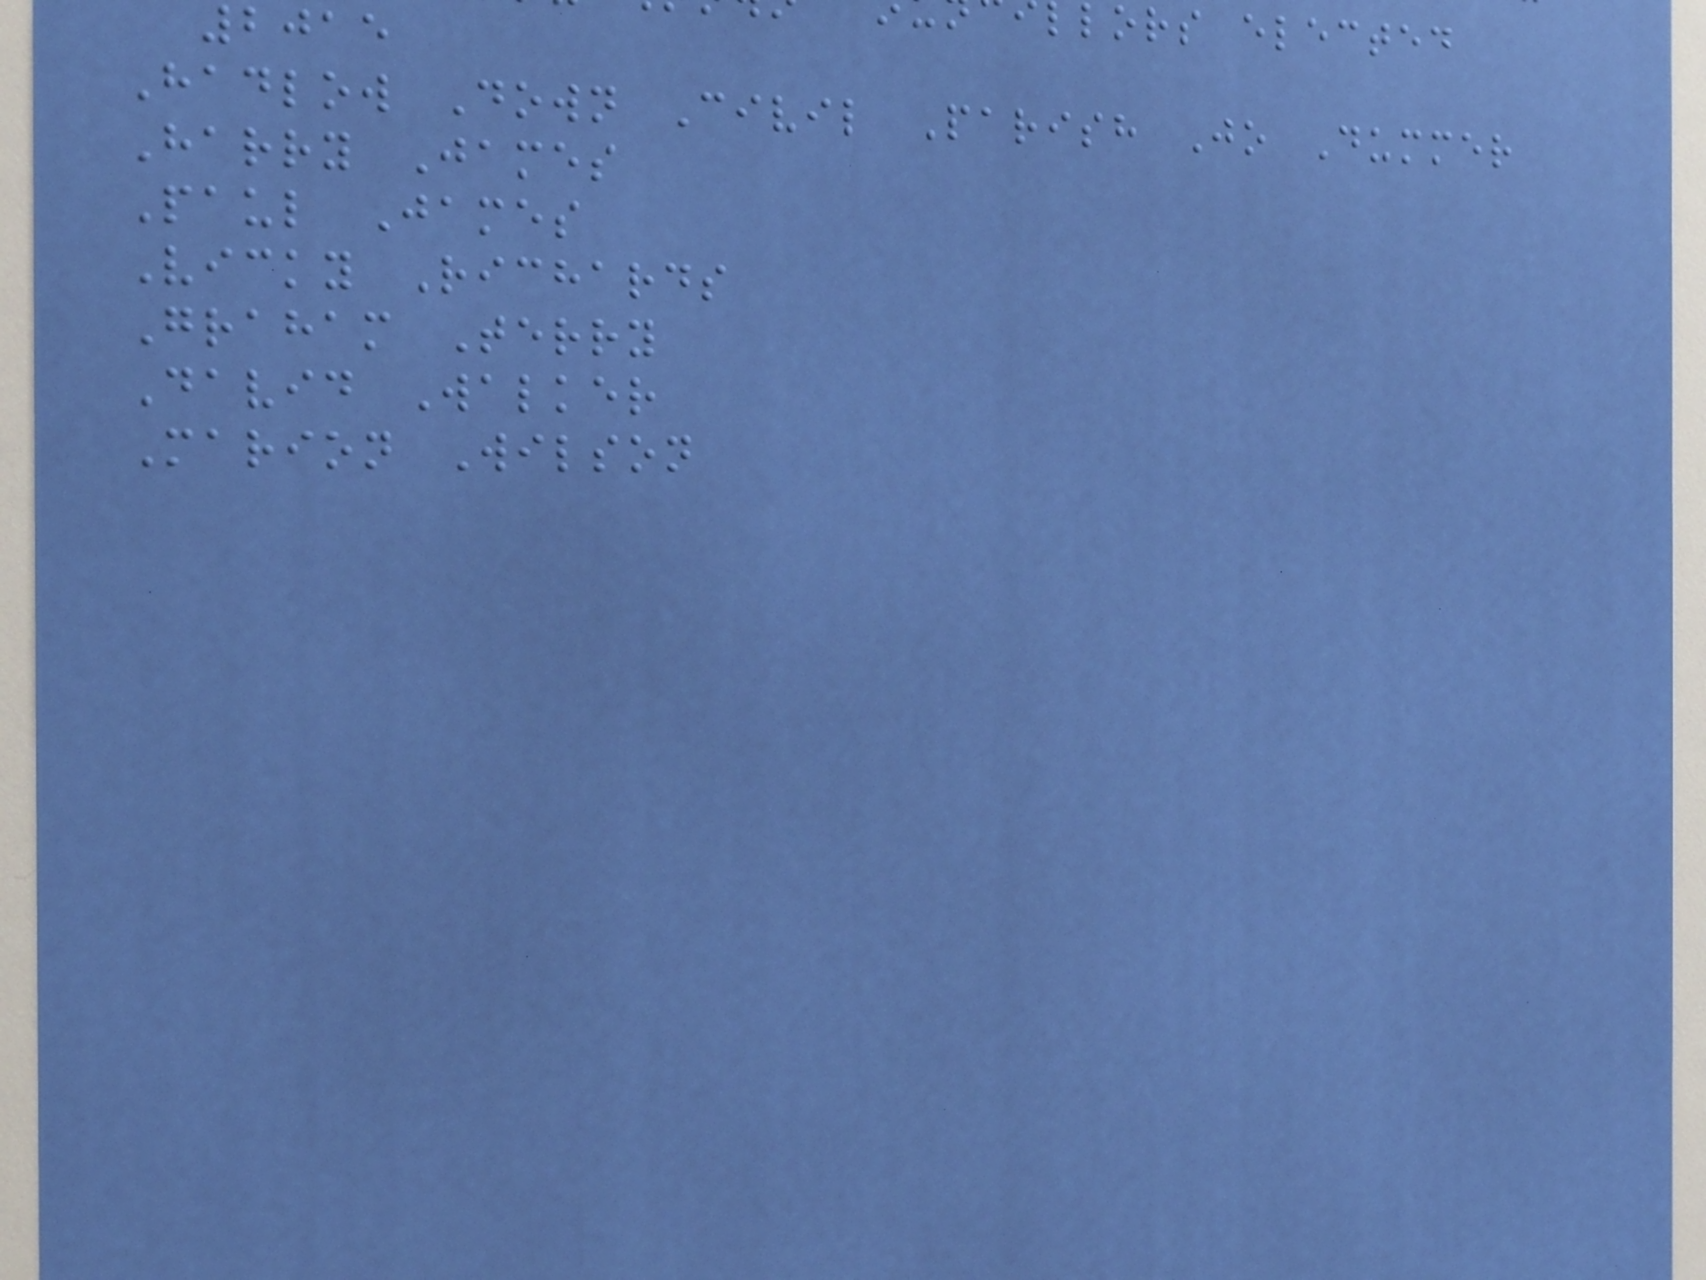lors elected
2015
Hadlow Down Civil Parish Jo Dummer
Harry James
Paul James
Vicky Richards
Graham Terry
David Walker
Marion Wilson
